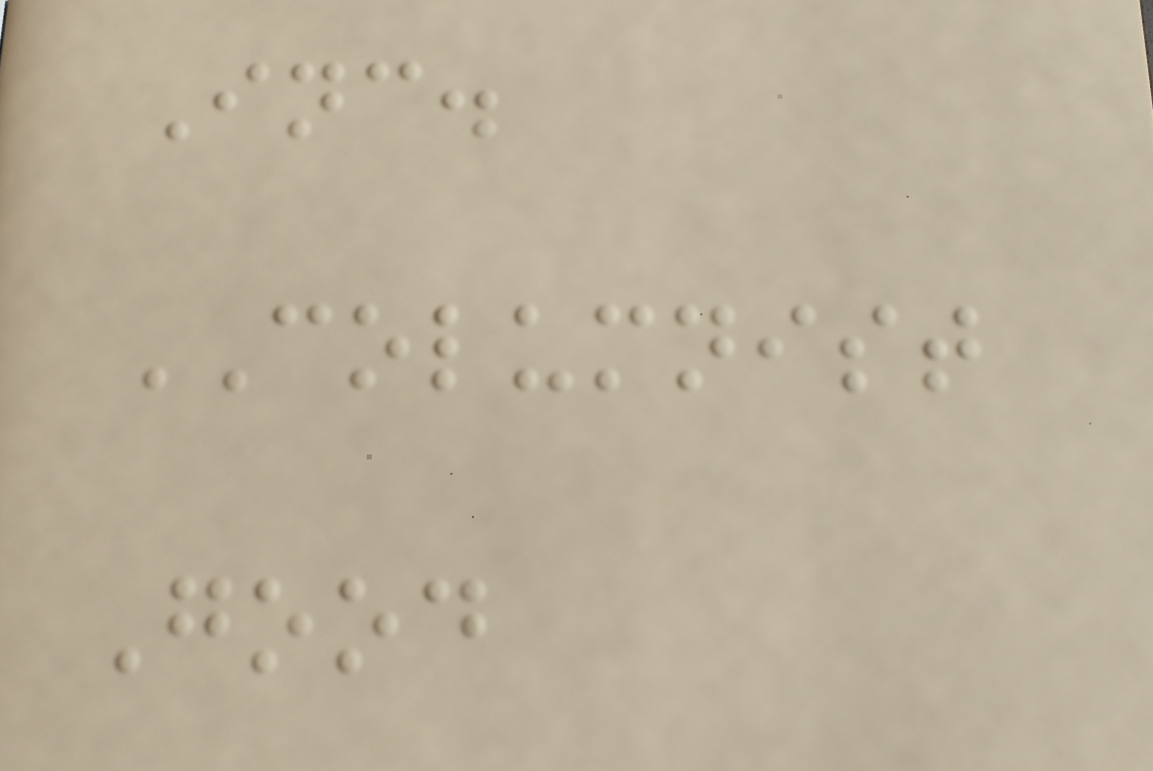Inc.
COLUMNIST
Good
